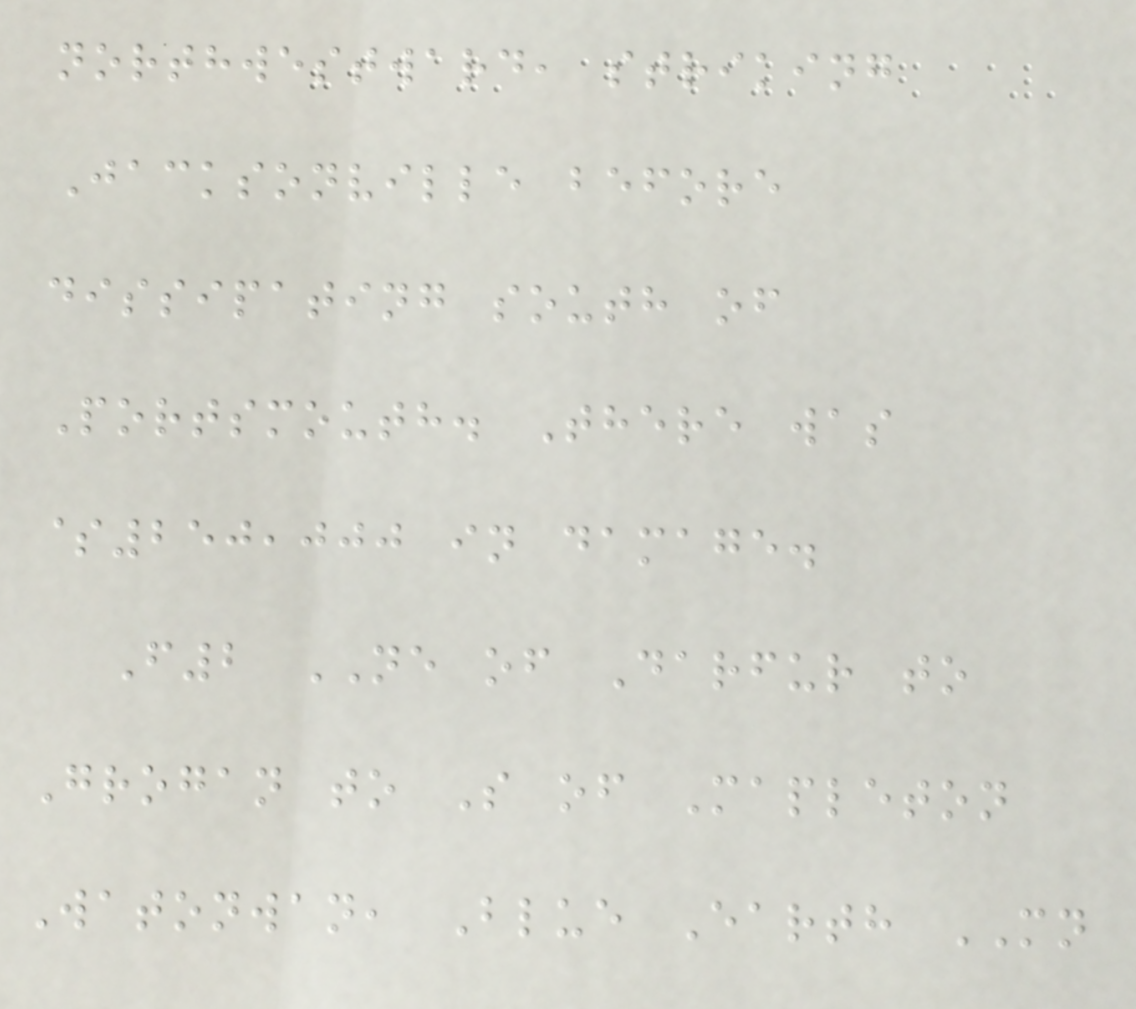northwestward, striking
Jacksonville before
dissipating south of
Portsmouth. There was
$250,000 in damage.
F2 NE of Darfur to
Grogan to S of Mapleton
Watonwan, Blue Earth MN
